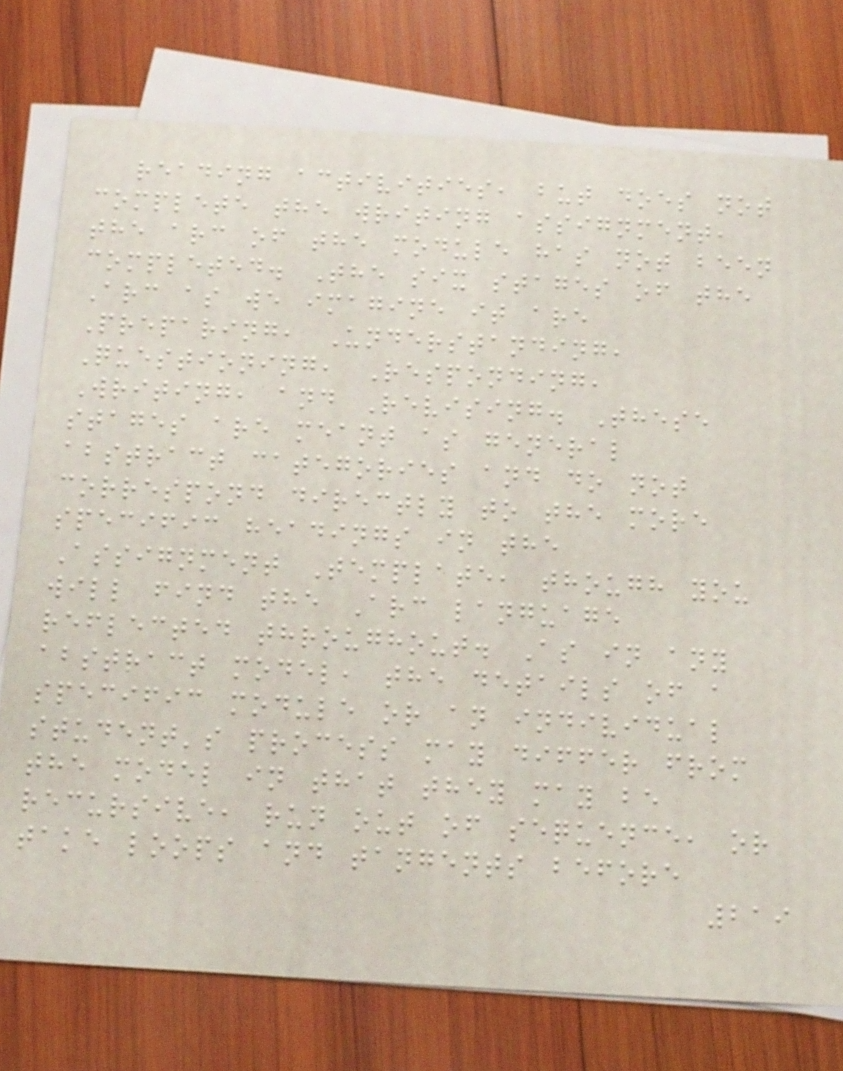reading activities, but does not
complete the writing assignment,
the arc of the module has not been
completed. The six stages of the
Arc as we imagine it are
Preparing, Understanding,
Questioning, Responding,
Writing, and Revising. These
stages are meant as general
abstract categories and do not
correspond directly to the more
specific headings in the
Assignment Template, though you
will find the Arc language
reflected throughout. As in any
abstract model, the details of a
specific module or an individual
student's process may differ from
the model in that they may be
recursive, run out of sequence, or
take loops and tangents before
219
